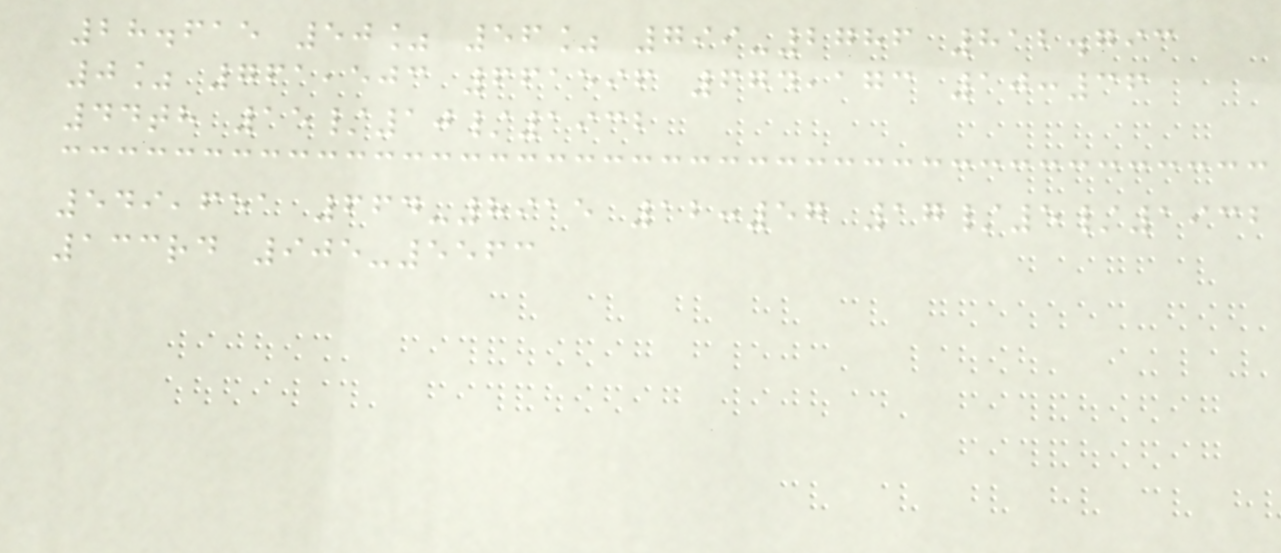28.615 50% 56% 799-2786 812.793
0% 761,503 661596 674,173 10:36
44th 15/10/1932
549,651 664-8915 12:57 17/5/1932
133rd 905-5563
